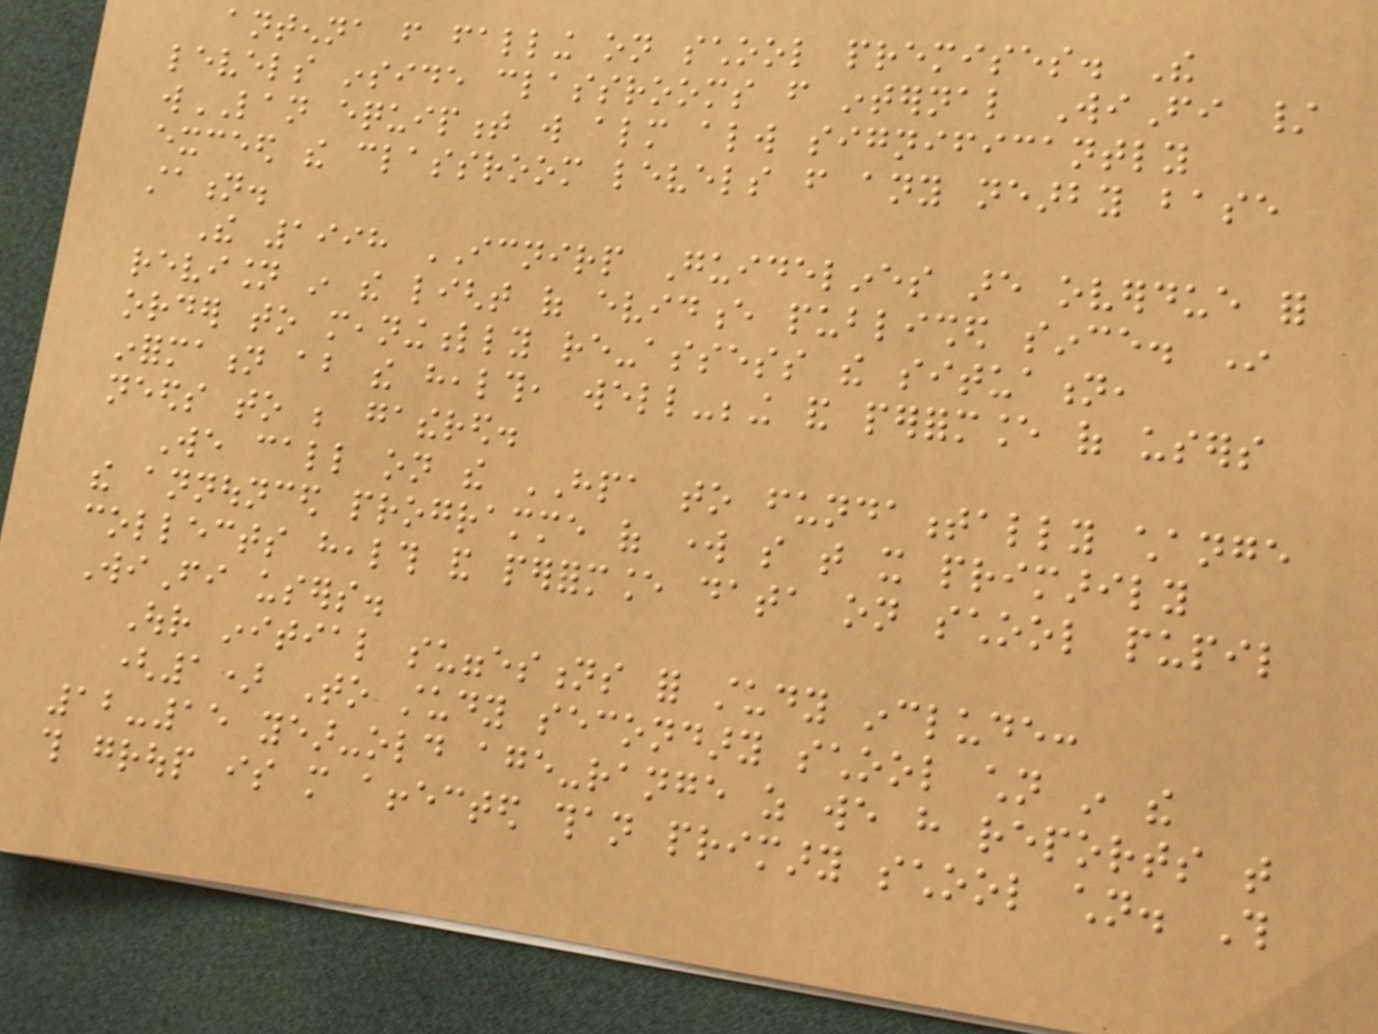antenna from falling on school premises. The
levels inside classrooms from internal WiFi /
wLAN equipment will almost always significantly
exceed the classroom levels from any nearby base
station.
The 1998 ICNIRP Guidelines are overdue for
revision in the light of evidence published since. In
order to meaningfully re-assess the situation,
information about the health, well-being and performance of users
needs to be gathered.
We call on the HPA to fundamentally change
the announced programme of work so that it primarily
collects health and performance data on school pupil
WiFi users.
Our initial suggestions for study include:
(1) To study secondary school children in the
12-15 year-old age-range as we have reports that
this group is more affected than primary school children. This
